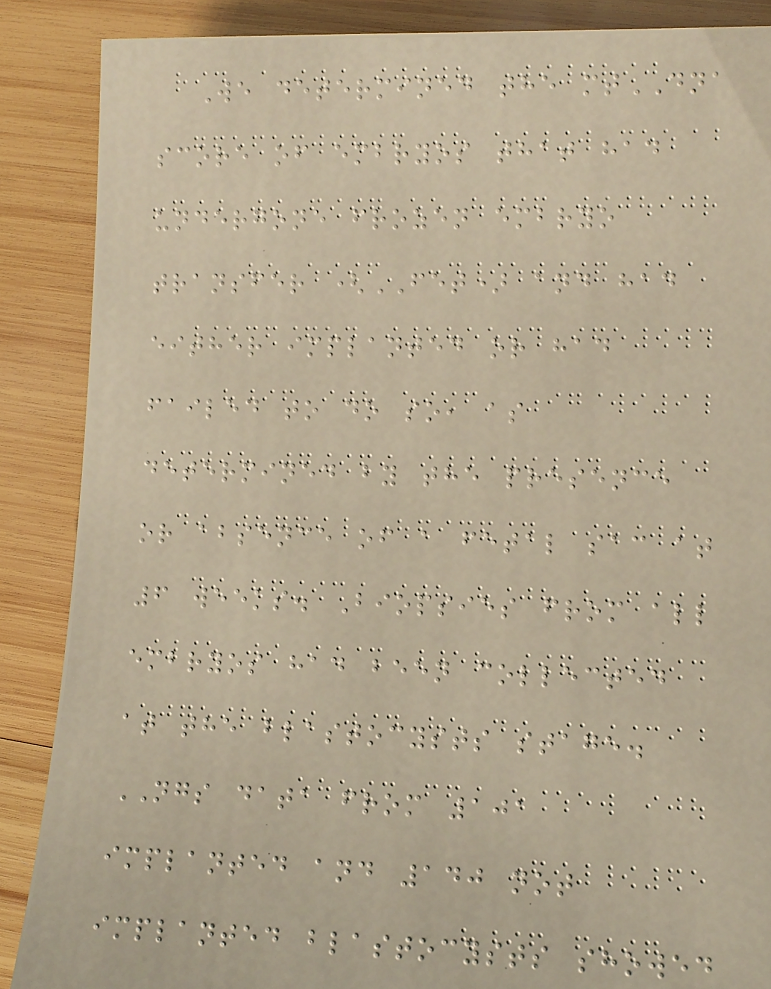We determined the mtDNA
score of embryos that had
undergone frozen embryo
transfer (FET) and had
either implanted or had
failed to do so, as
determined by the presence
or absence of a fetal sac at
6 weeks. Biopsies from all
embryos had been collected
at the blastocysts stage.
NGS data from 101
implanted and 140 not
implanted blastocysts showed
